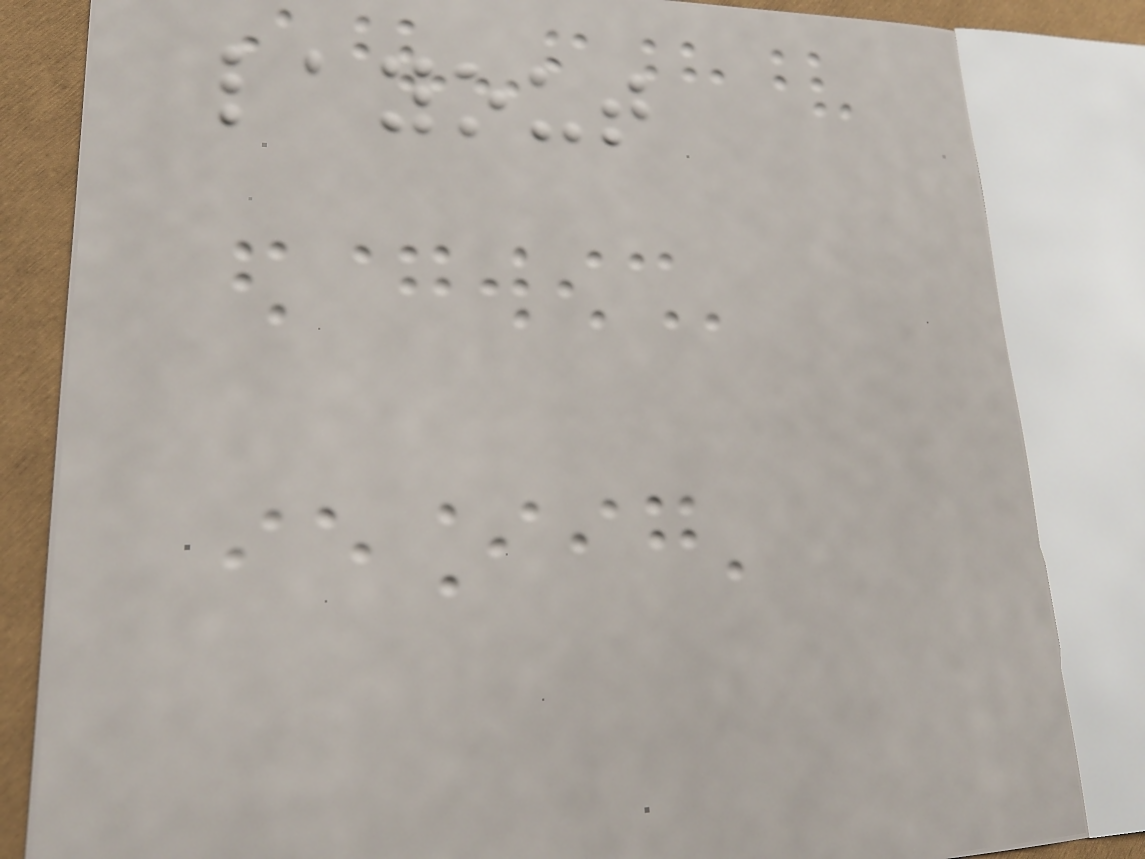layout
